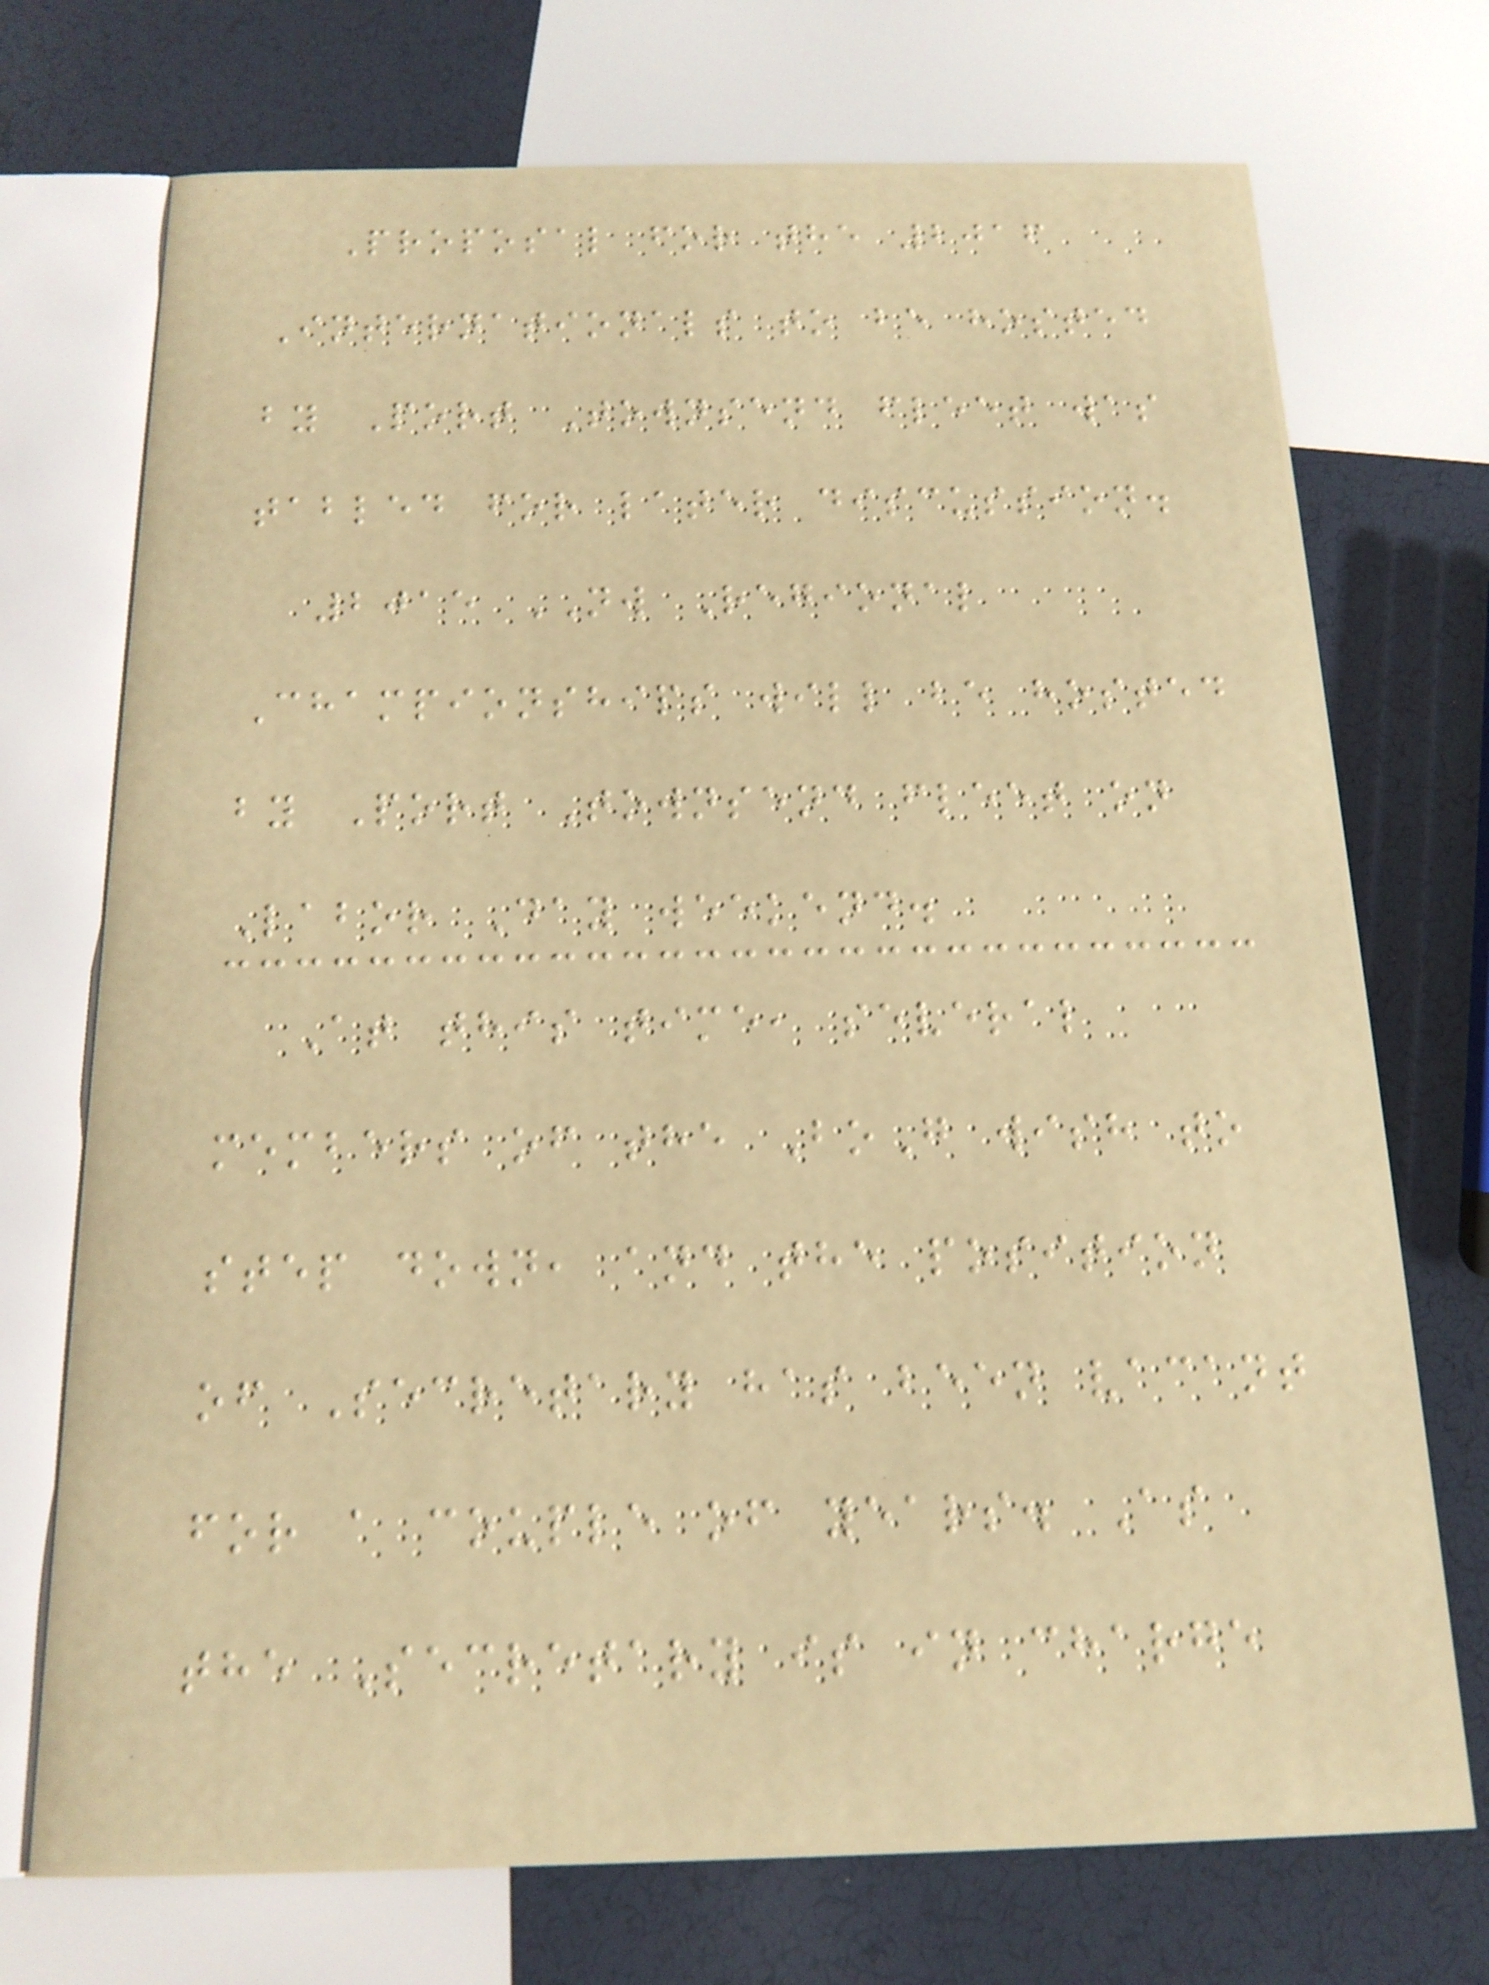Proposal for the 2016
Internationals to be hosted
by Port Townsend fleet was
tabled for later discussion.
2015 NW Regional
Championships will be hosted
by Port Townsend fleet on
Labor Day weekend.
At this time, several
members of the BoG wish to
step down, and the position
of Secretary has been vacant
for a couple of years. As
the Secretary is in charge
